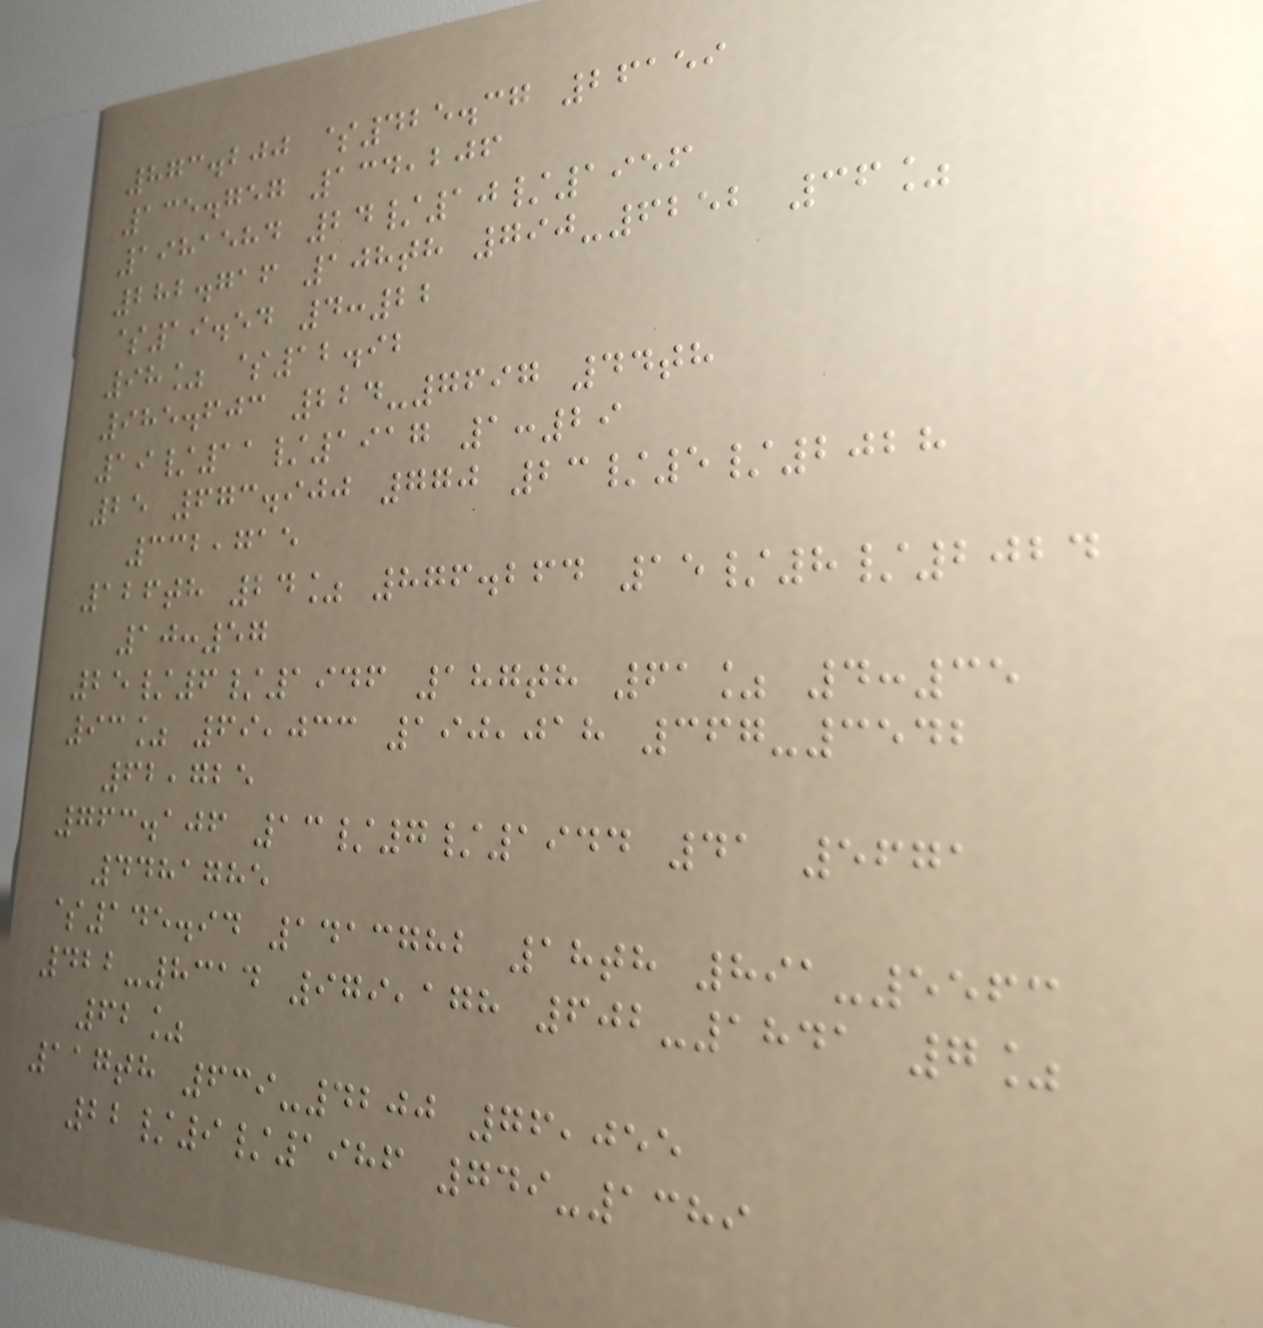873.200 $425.37 26159
135.757 134,206
1981584 24/10/1956
282.716 108th 790-6252 36%
$19.54 4:22
98% $12.92
985.603 224-7697 44th
19/11/1917 1:29
25 673.900 770 23/5/2028
332,715
126th 24% 876.264 15/8/2024
10:57
25/6/1946 187th 61% 4:35
93% 69,033 190,018 367-3542
62,725
763.106 13/7/1944 41 5671
4481785
$145.94 1413782 18th 891-5563
422-8314 979,178 602-1841 7%
62%
117th 639-4200 76,055
22/9/1986 749-1389
